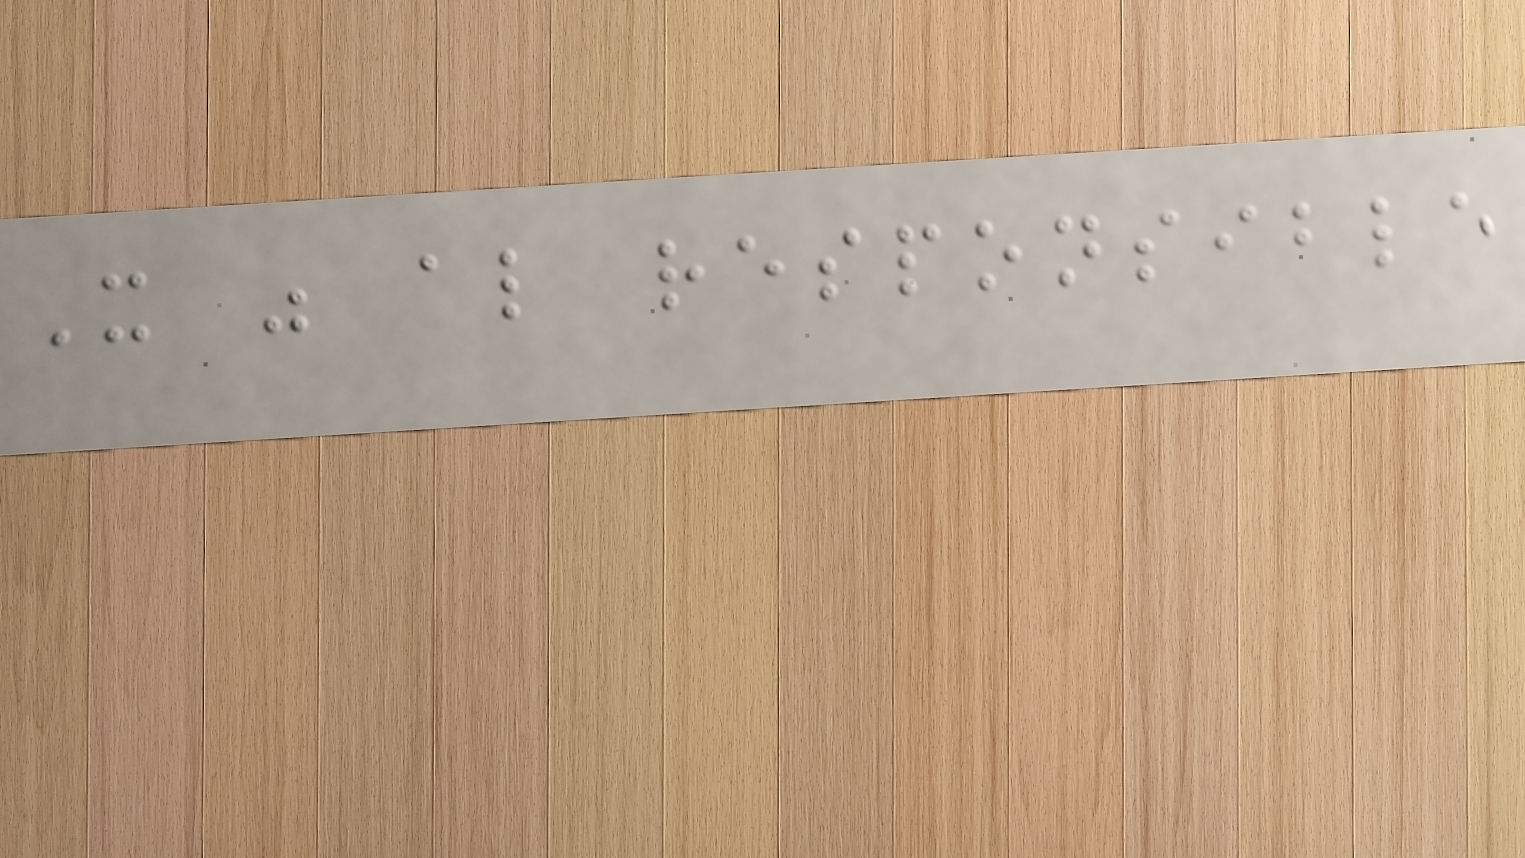It was also responsible
